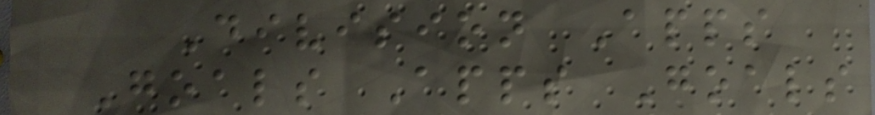Division Apps
Goals Apps Goals
